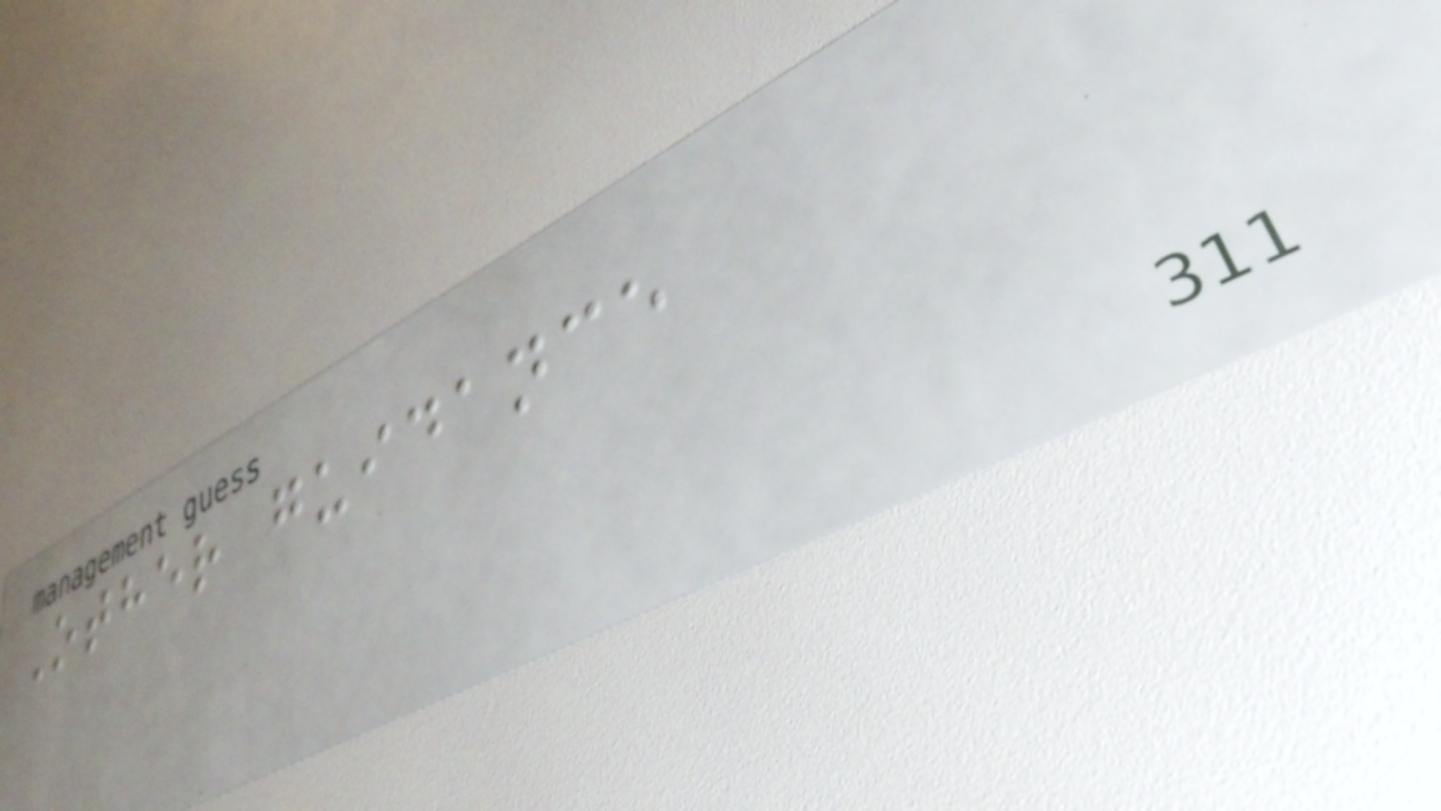Other guidance
